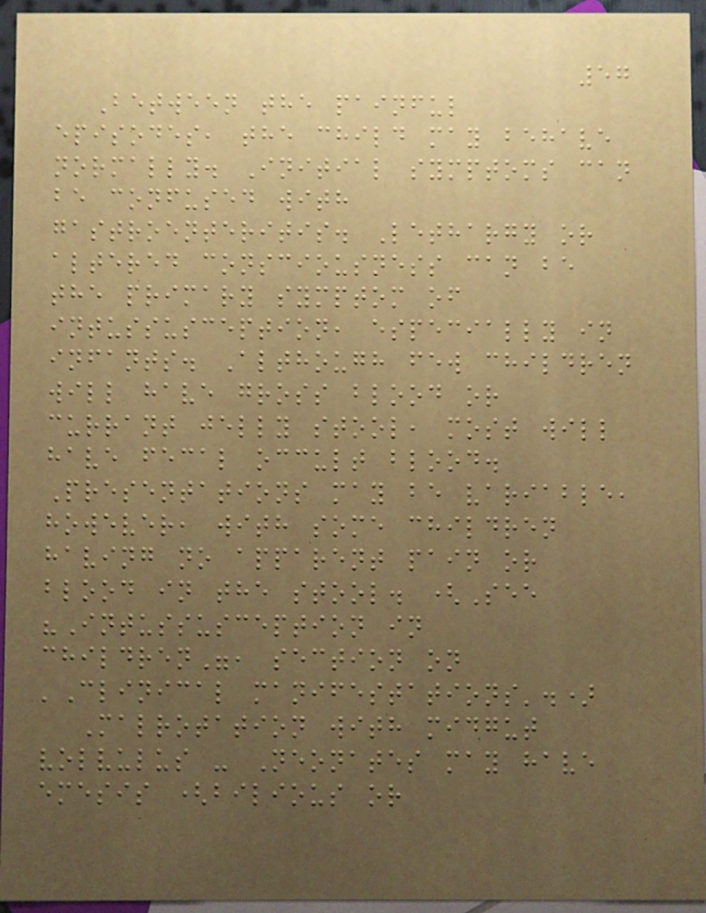57
Between the painful
episodes, the child may behave
normally. Initial symptoms can
be confused with
gastroenteritis. Lethargy or
altered consciousness can be
the primary symptom of
intussusception, especially in
infants. Although few children
will have gross blood or
currant jelly stool, most will
have fecal occult blood.
Presentations may be variable,
however, with some children
having no apparent pain or
blood in the stool. (See
"Intussusception in
children", section on
'Clinical manifestations'.)
Malrotation with midgut
volvulus - Neonates may have
emesis (bilious or
